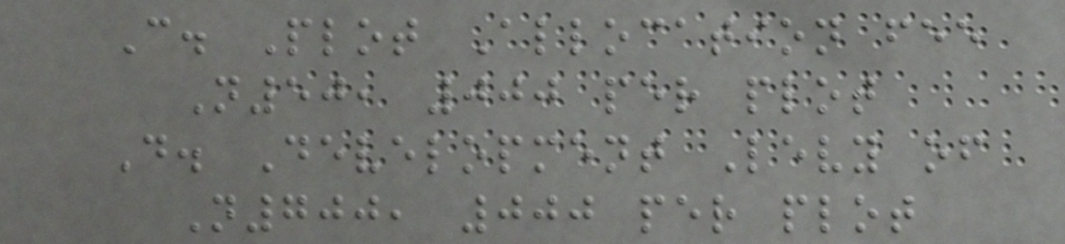C. Plot Allocation fee
N50, 000 per plot
D. Development Levy of
N700, 000 per plot
